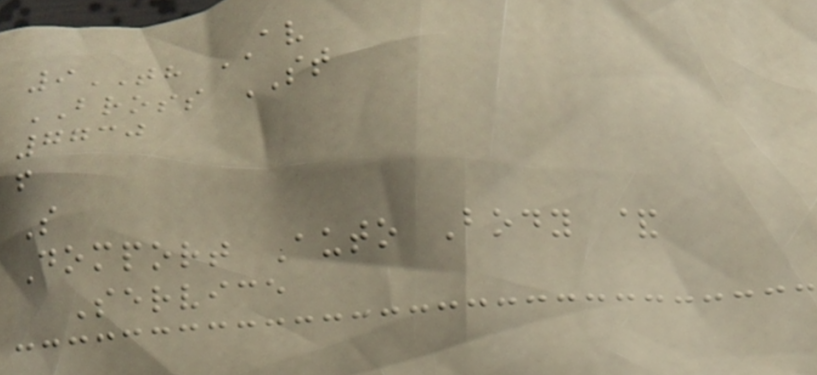9TH AV
BROSS ST
7730
f
S
Domport Auto Body &
Service
